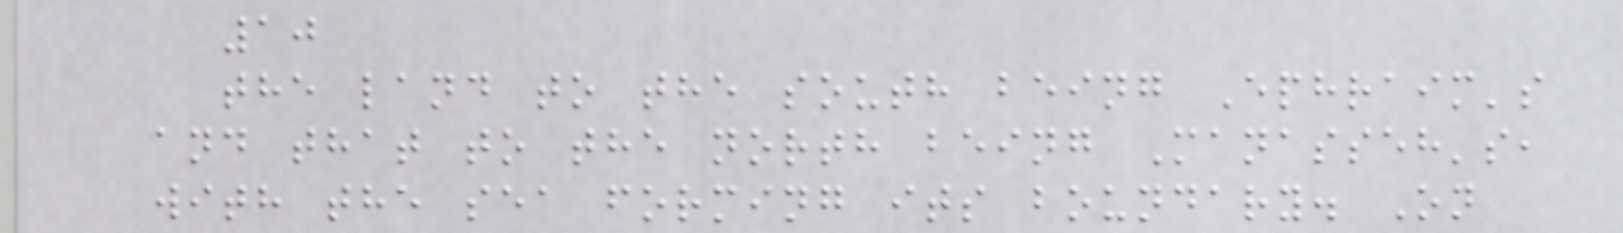10
the land to the south being Ephraim's
and that to the north being Manasseh's,
with the sea forming its boundary. On
